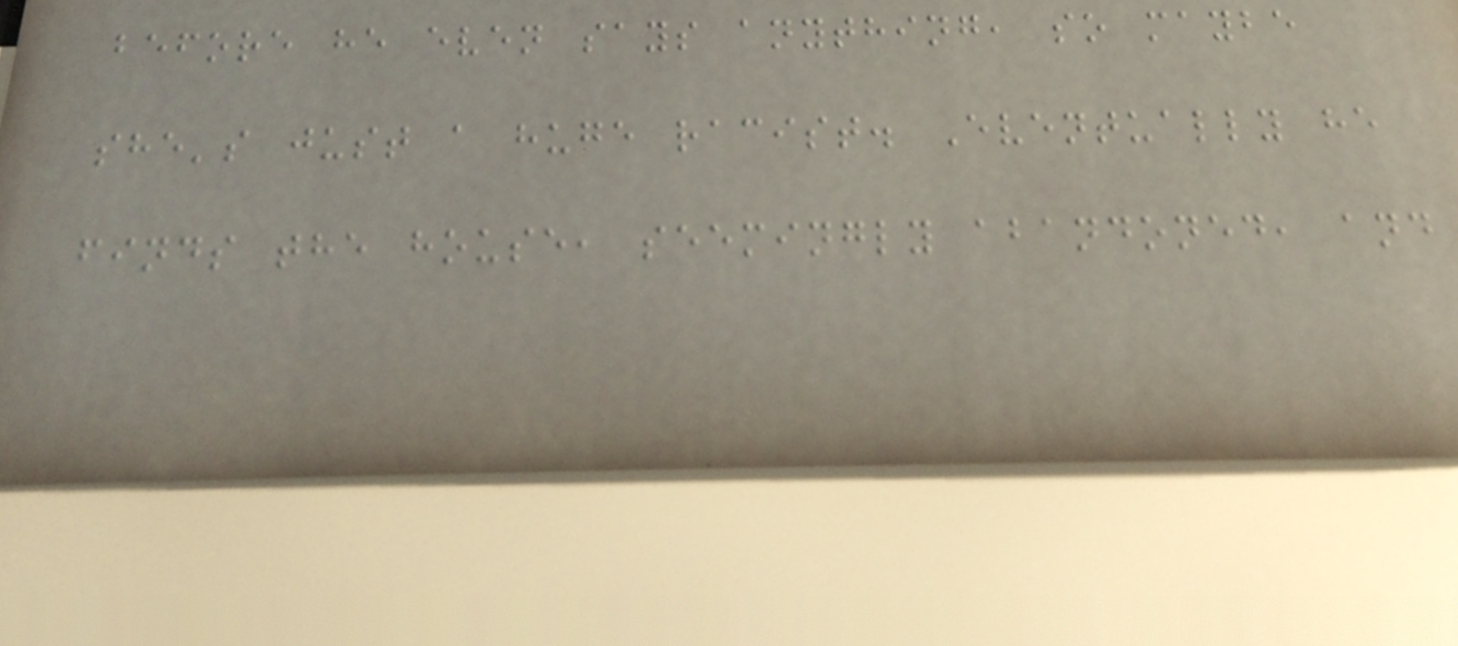before he even says anything, so maybe
she's just a huge racist. Eventually he
finds the house, seemingly abandoned, and
